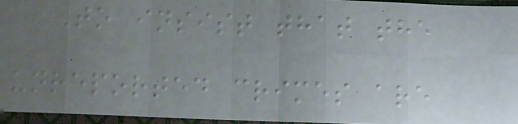To insist that the
unreported crimes are
